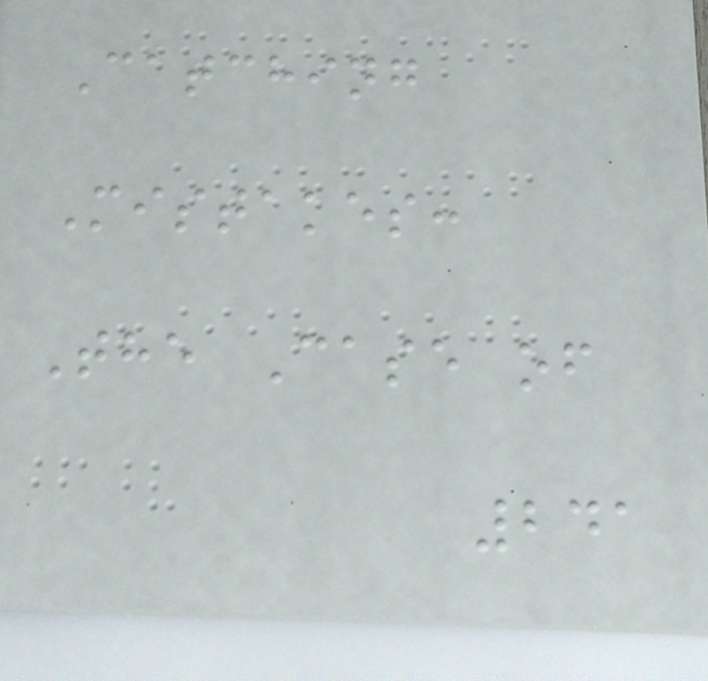Catching
Mistakes:
The Case of
241
